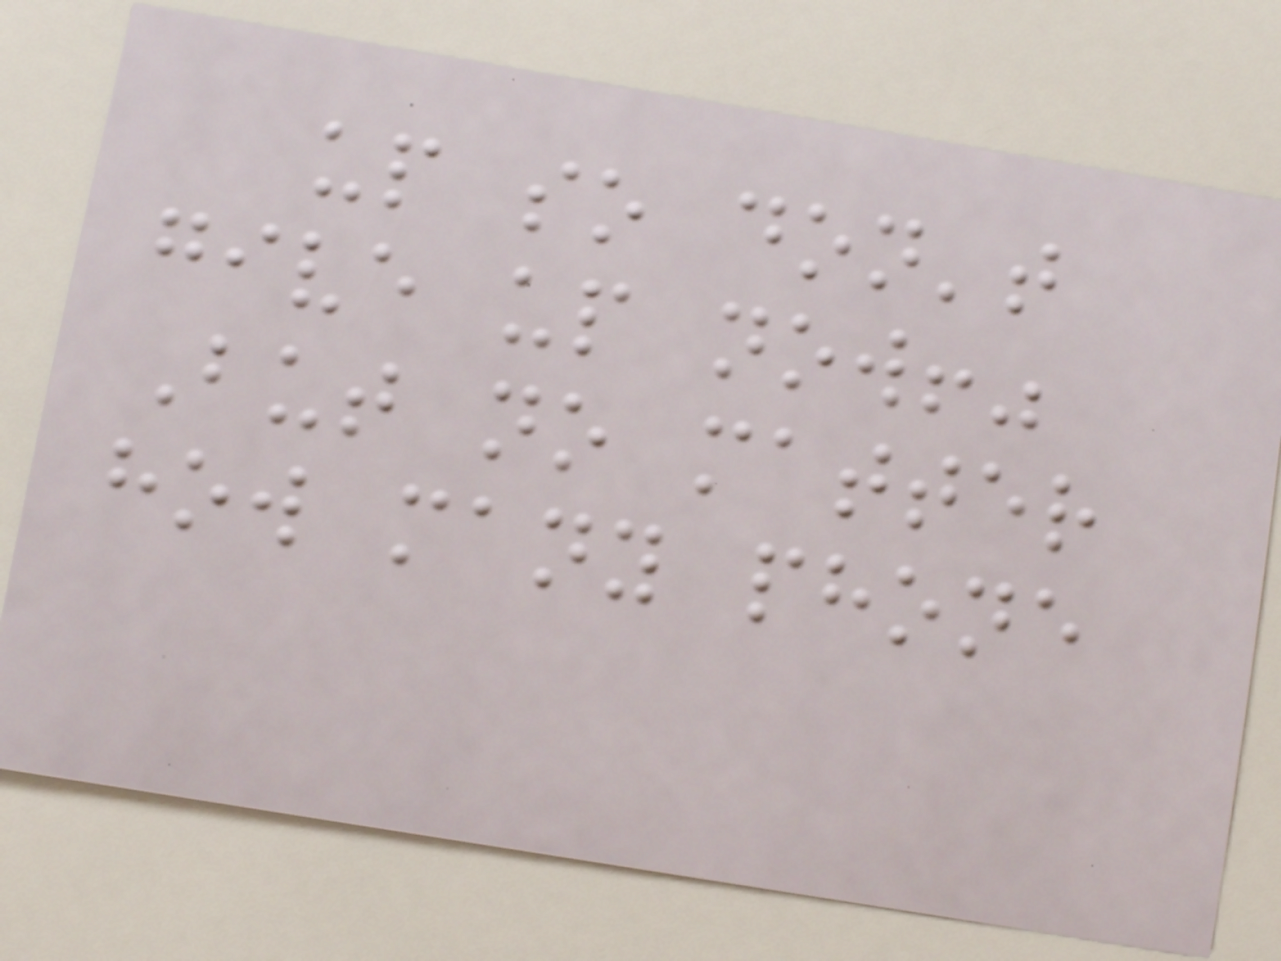up so don't
give up now!"
But no matter
how many phone
